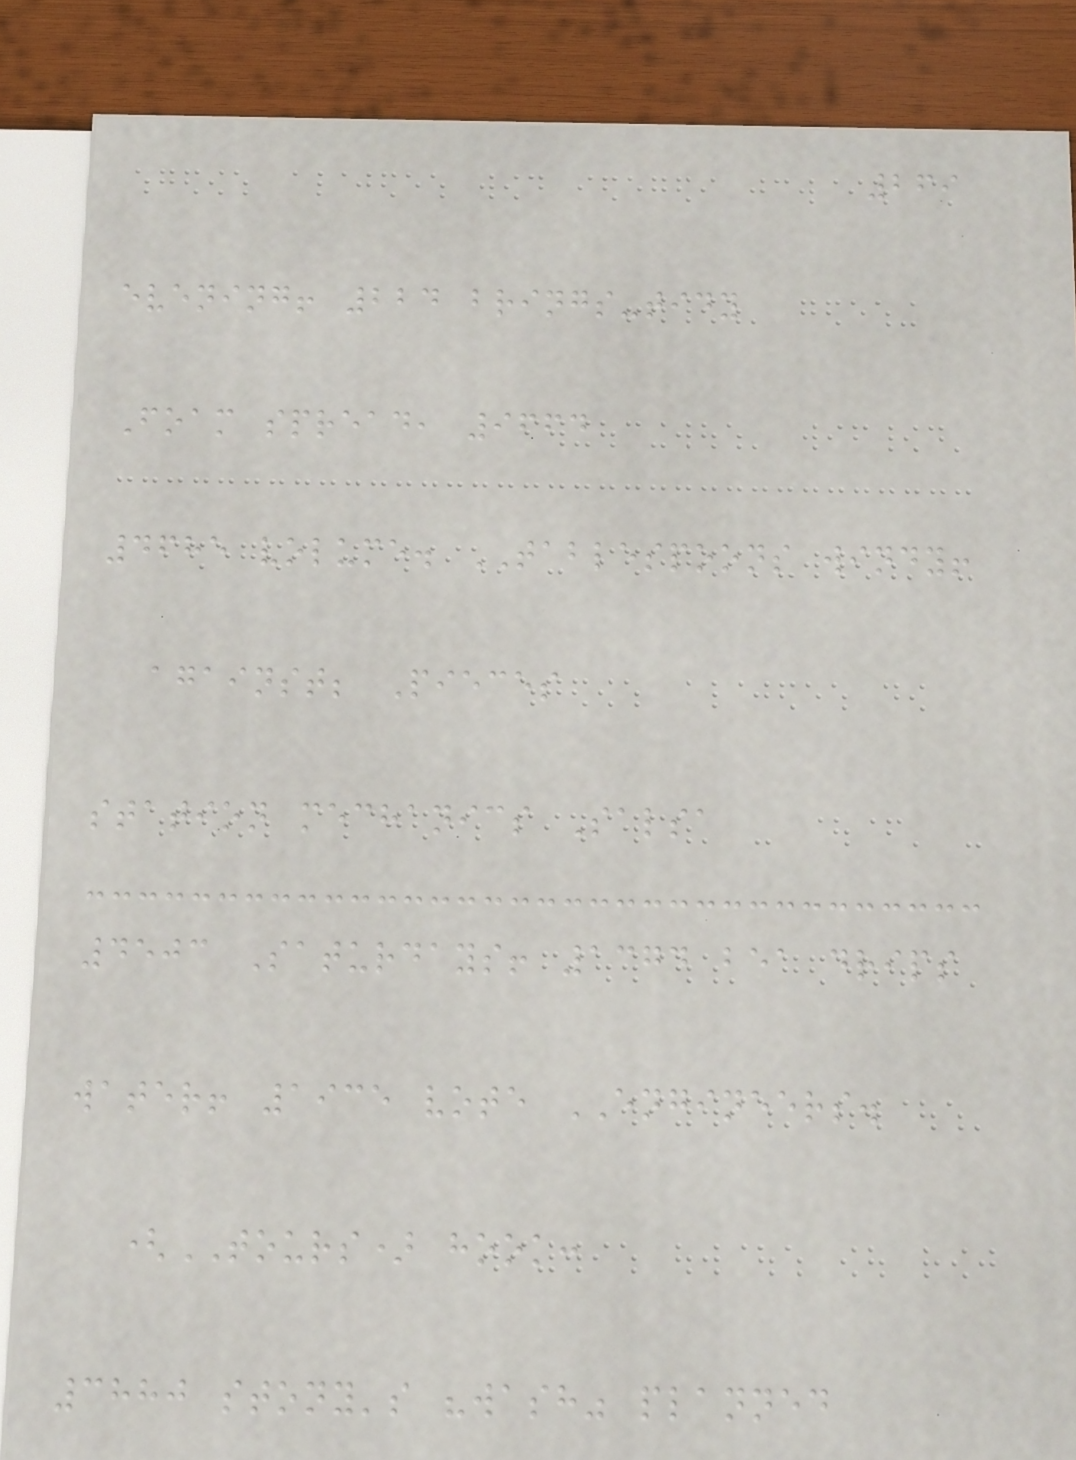269
evening! 224 brings-tidy
Foam spread, 9664
4685 volume. TABLESPOONS windy!
against; Pieces
station mechanics Salsa
4503 Saturdays! 1374 bea drips
water! 1935 vote ENGINEERS.
(TOURS) hook:
3880 stony's "wash" planned
